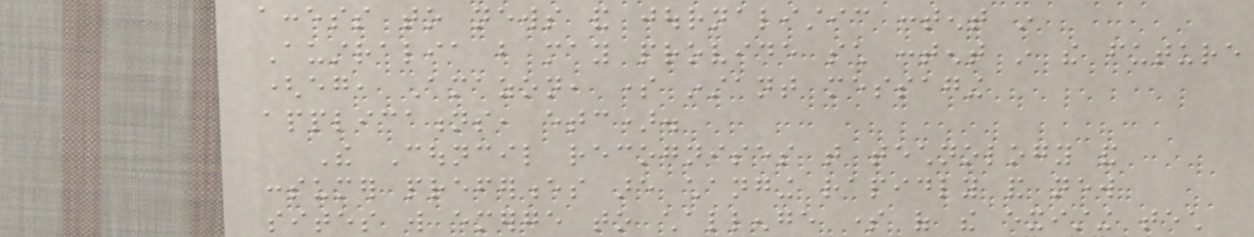access to news and journalistic content in
Australia but may provide such content in the future
(eg, Amazon, some instant messaging
applications, etc).
The Council recognises that technology and
consumer preferences are changing rapidly and new
sites will emerge to challenge some of the existing tech
